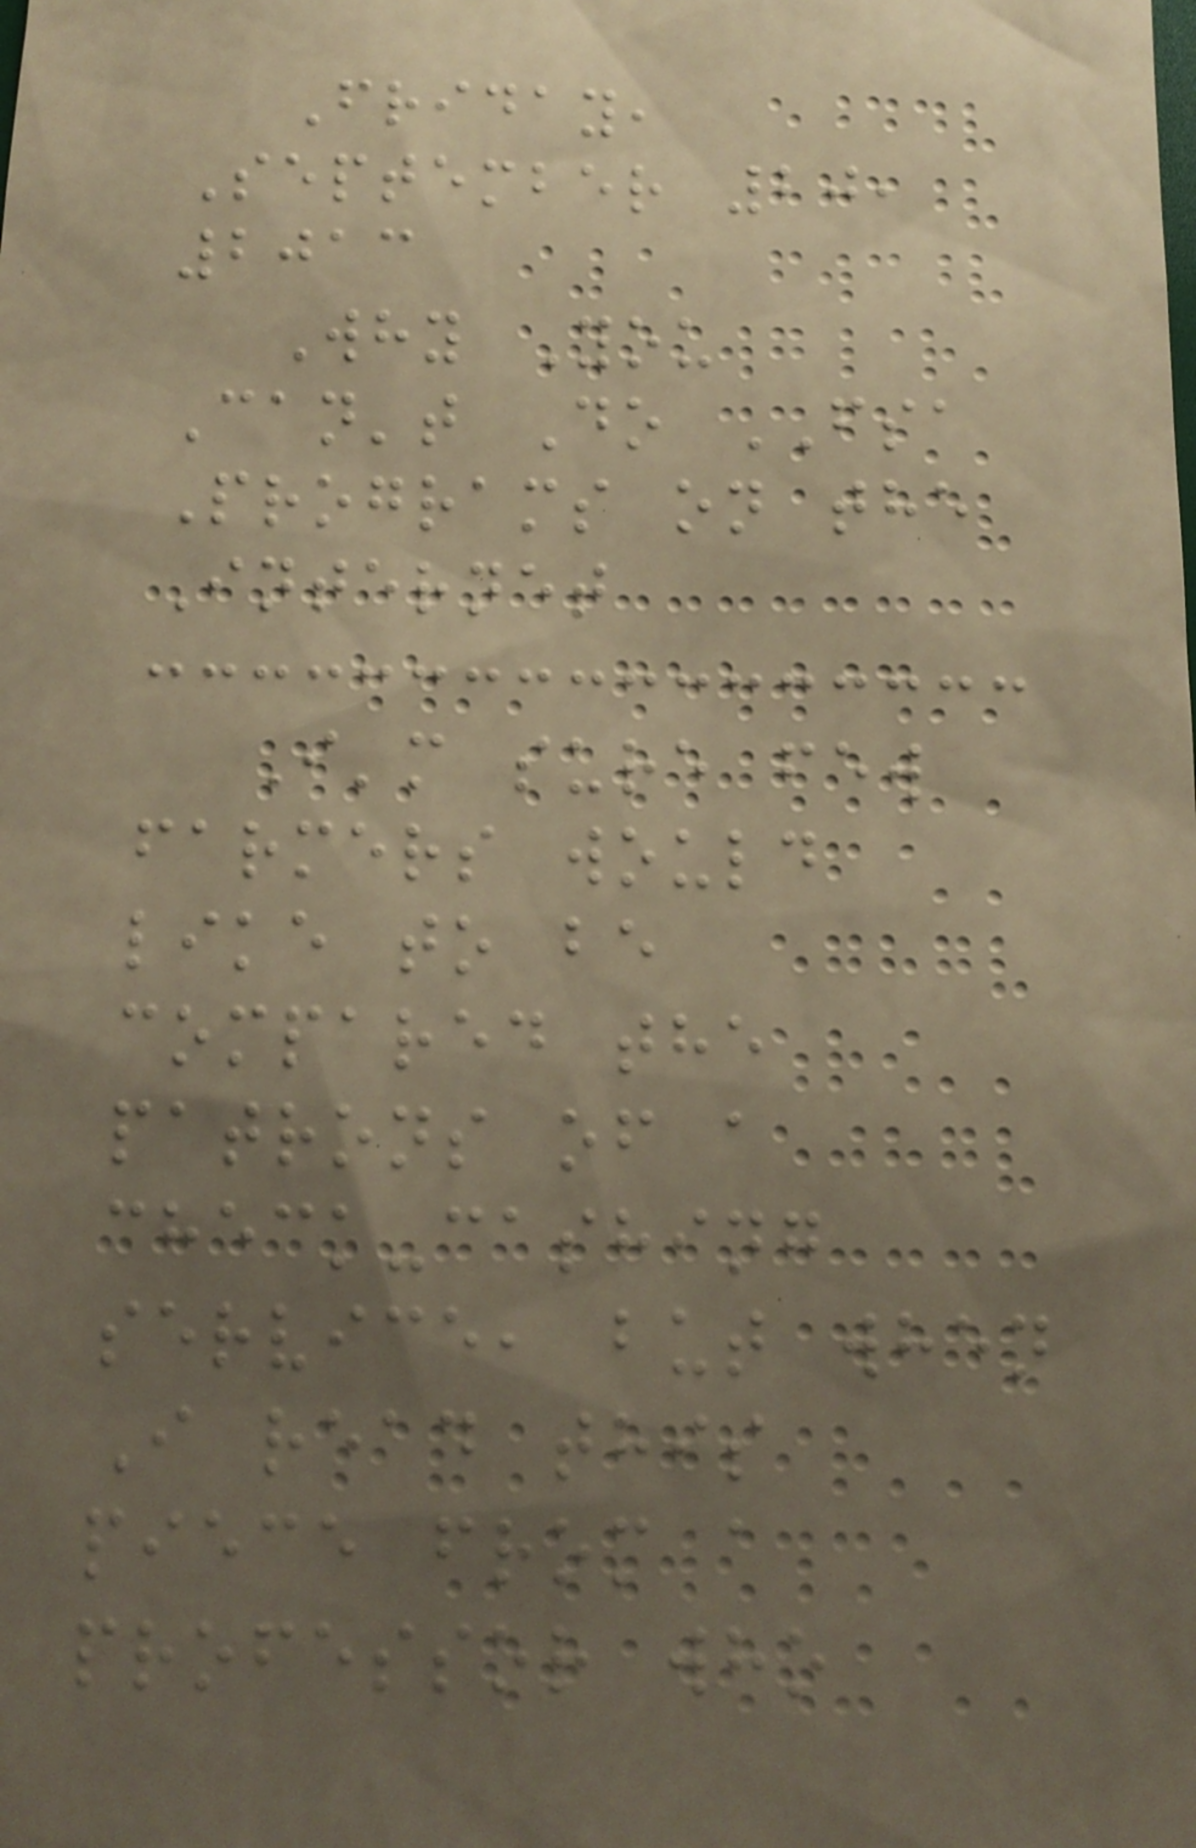Friday,
September 20,
2013
Why You
Can't Do FSA
Programs on the
Internet
I'm sure few
farmers would
like to be
compared the
patrons of a
check-cashing
service, but when
I read this
piece from a
professor who
